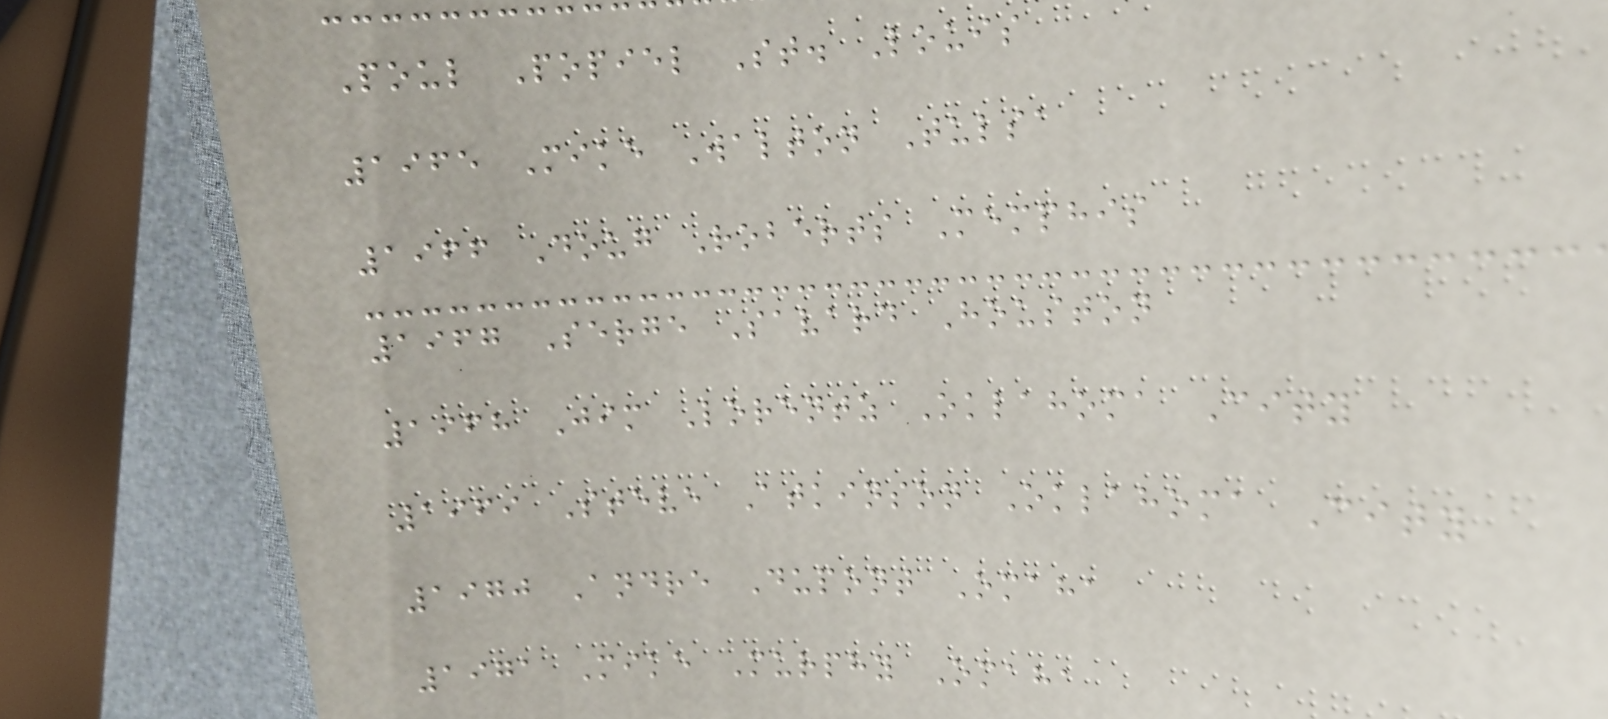Poul Popiel St. Louis
1965 Mike Walton Tulsa
1966 Doug Roberts Memphis
1967 Serge Savard Houston
1968 Jim Lorentz Oklahoma City
1969 Steve Atkinson Oklahoma City
1970 Andre Dupont Omaha
1971 Mike Murphy Omaha
